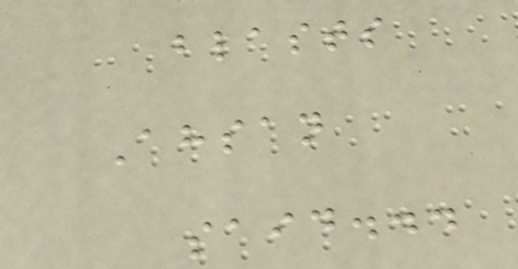blasts
Ahsan
said...
